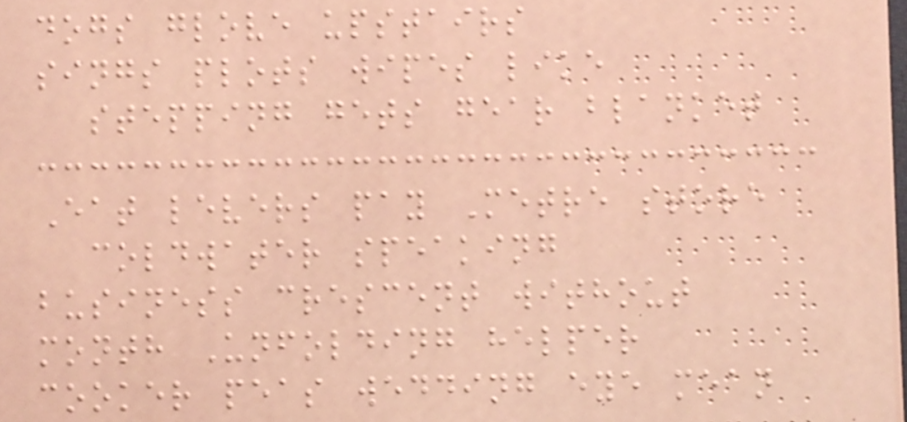dogs glove upstairs
sings plots wipes like
stepping gets gear blanket
Eat levers pay Metre store
coldwater speaking
business crescent without
month Unfolding helper
cooker peas wedding eye mean
